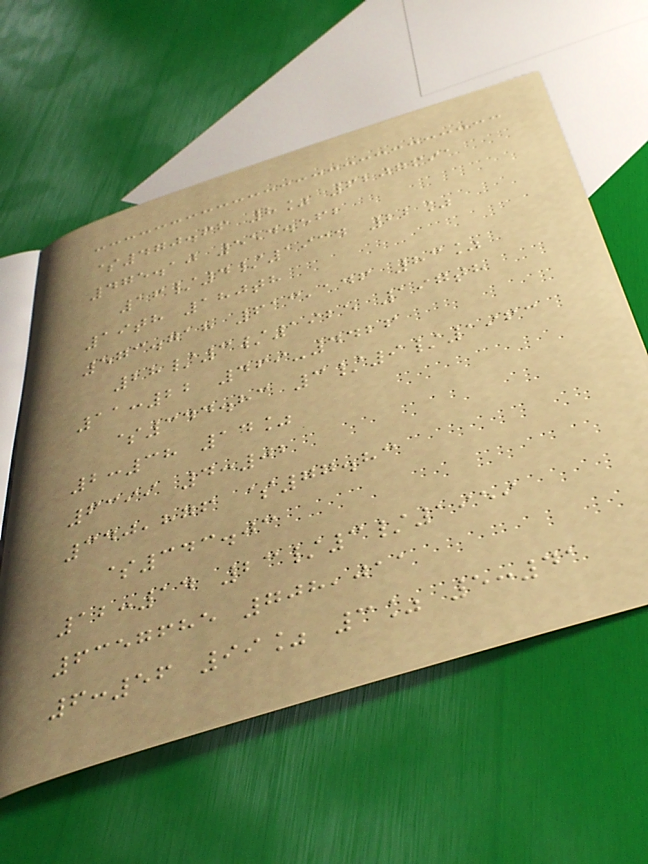$470.66 8% 6207691
475.10 554.562
16/4/1934 22%
19th 180th
573.718 613,146 83%
28/3/1925 197th
11:22 469-4426
$344.83 3/9/1963
2:38 14%
6399 4:02
340,876 $77.83
$343.03
12:14 23/3/1959
6357685 708,011
6:56 99% 3% 5:41
